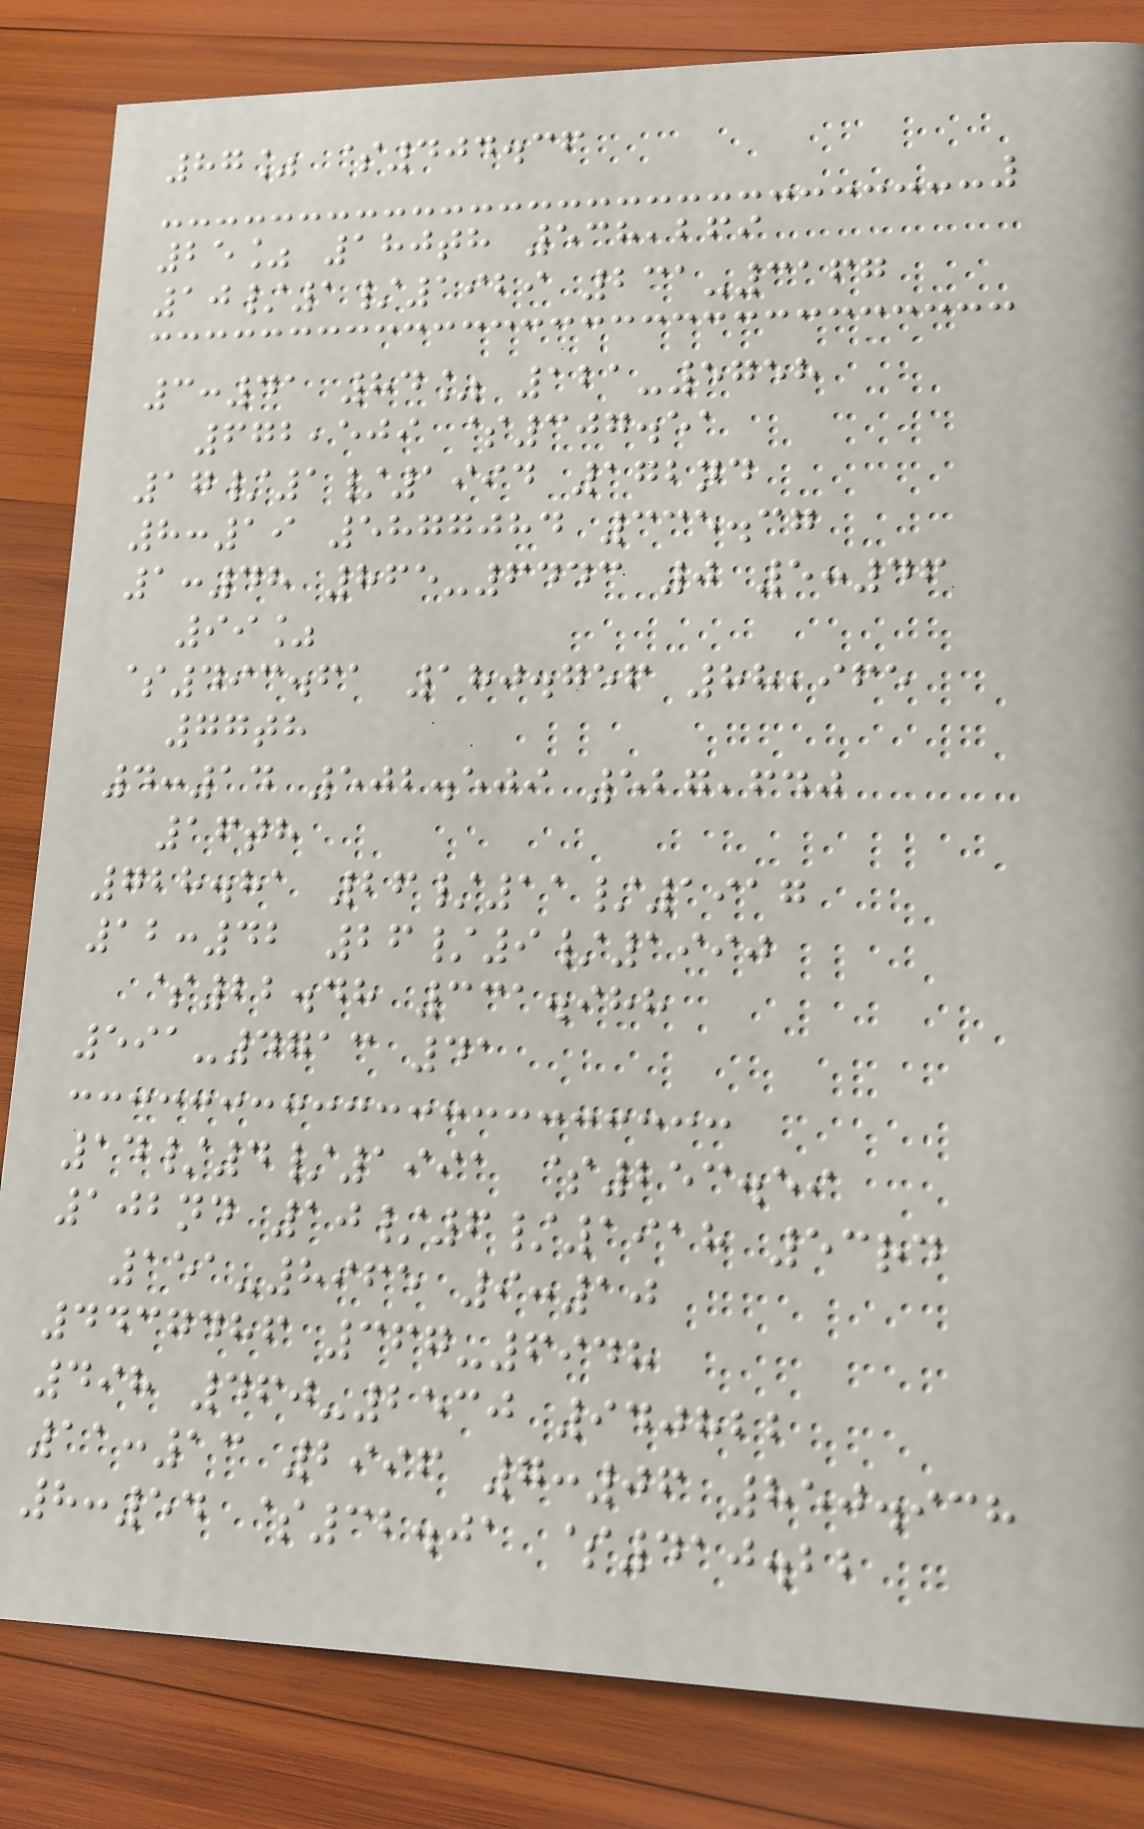87% $404.36
25% 180th 538,269
10/1/1929 231-3167
3:41 84% 121-5758
672,509 $307.51
17/1/1994 172nd
8:19 5877084 335.37
1:48 865-6443 0 5:46
99%
$493.61 180.756 88,965
77th
4:14 502.509 527,640
16th
728.81 26/11/1917
12:42 26/9/1990
$22.48 331.988
591-4713 41
14/4/1991 $253.59
102nd 10/6/1918 53rd
151-8965 9:10
4437486 367-6948
498 460-2530 940822
11:13 2996 7:06 850.938
8:54 $32.01 $410.22
